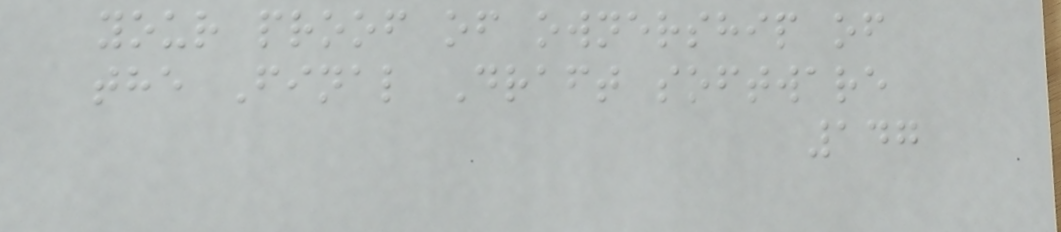your proof of ownership of
the Final Draft software
147
